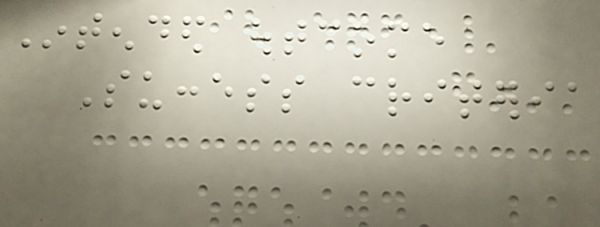Intended outcome
Success criteria
